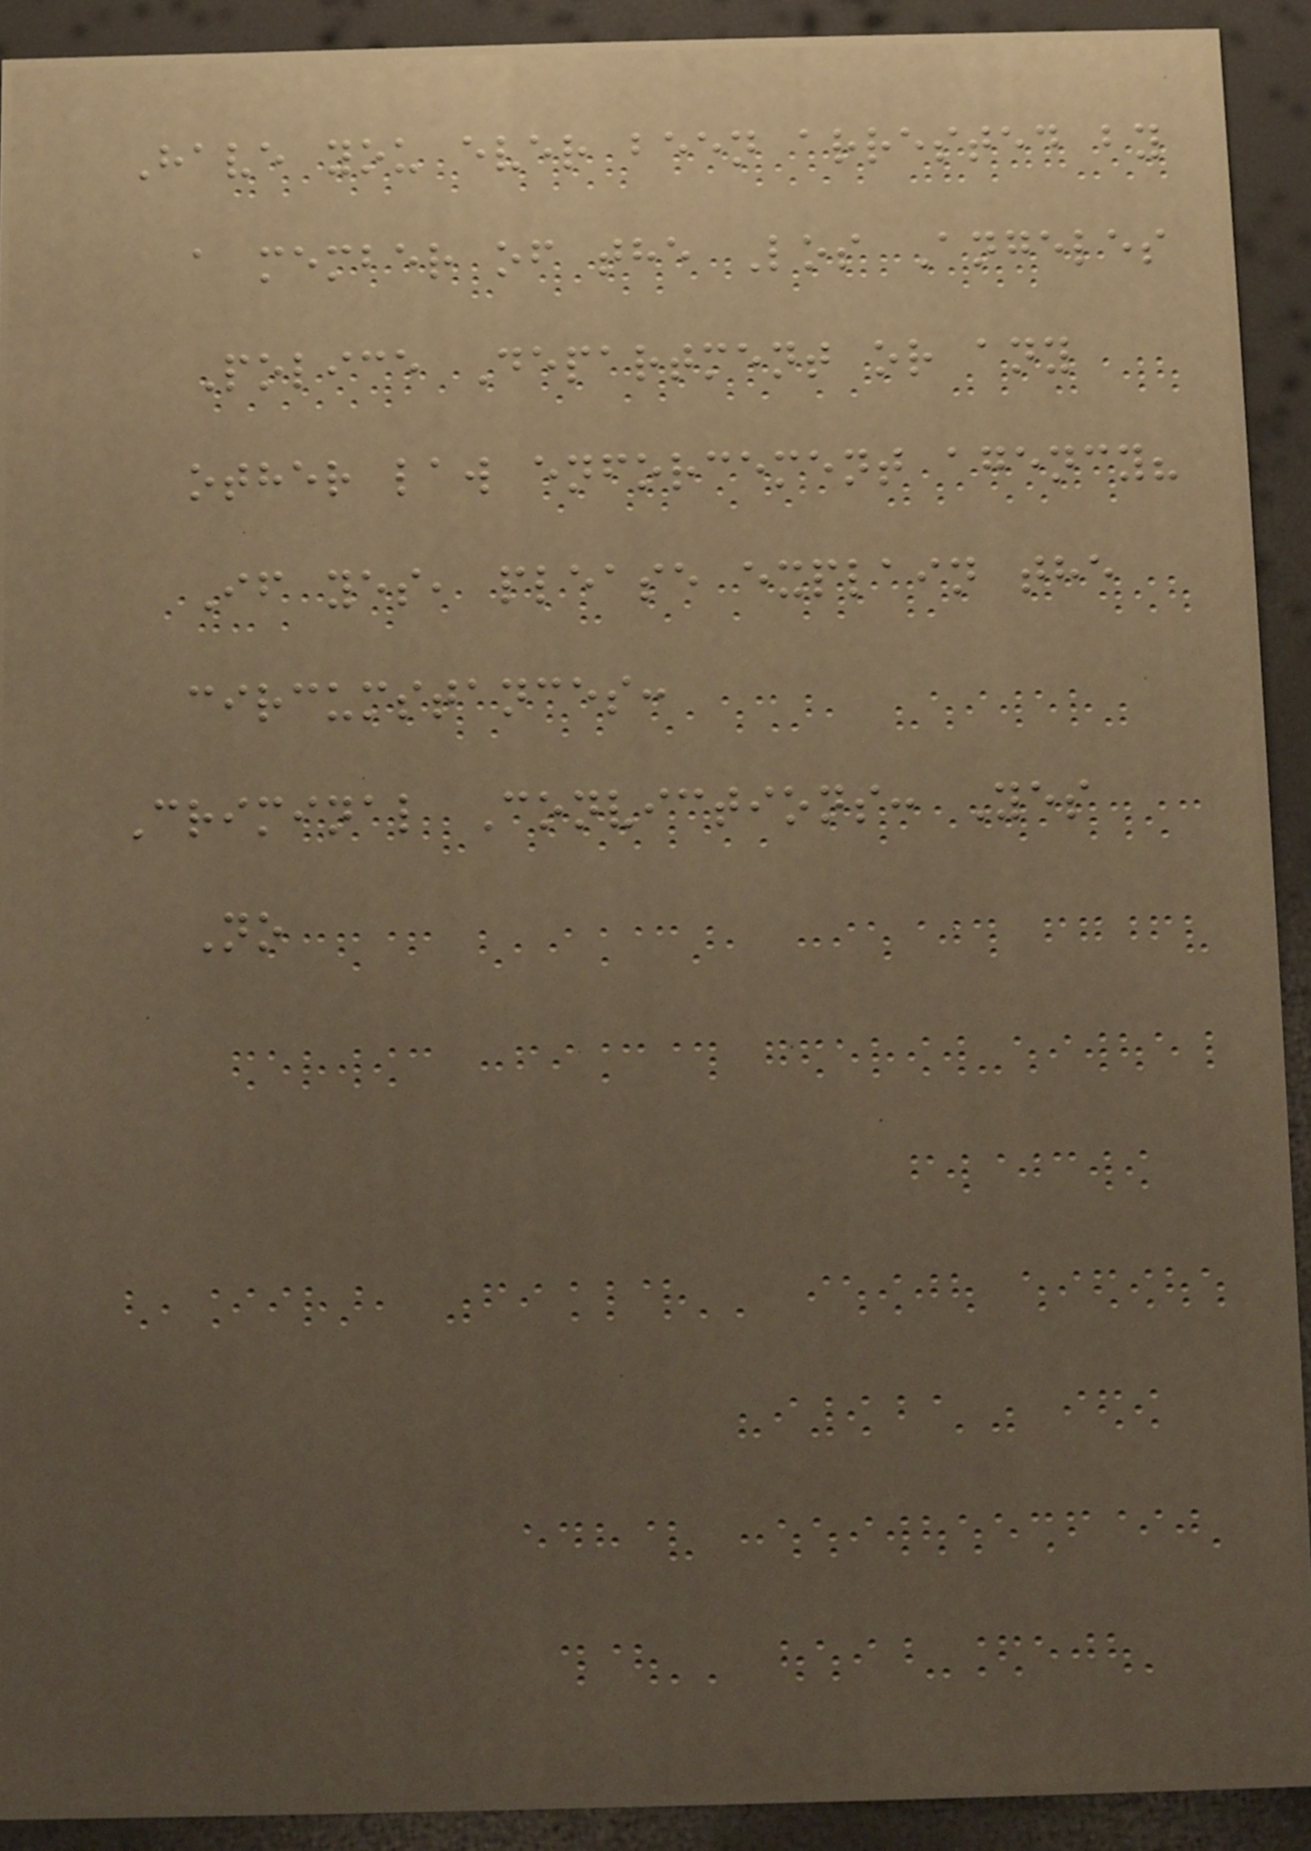Have you ever been arrested by
a member of the Los Angeles
Police Department or any
other law enforcement agency?
If yes, please explain the
circumstances:
Criminal Convictions: Yes
No
